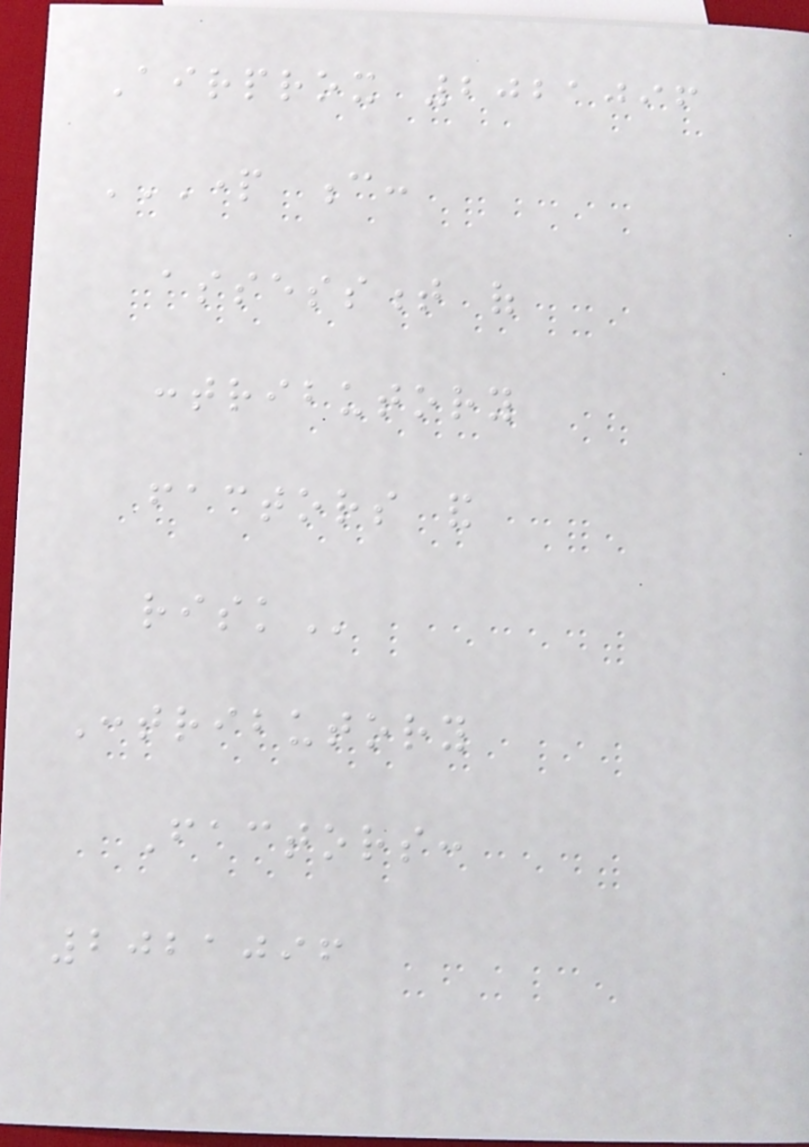Airprox 2021096
PART C:
ASSESSMENT OF
CONTRIBUTORY
FACTORS AND
RISK
Contributory
Factors:
2021096
